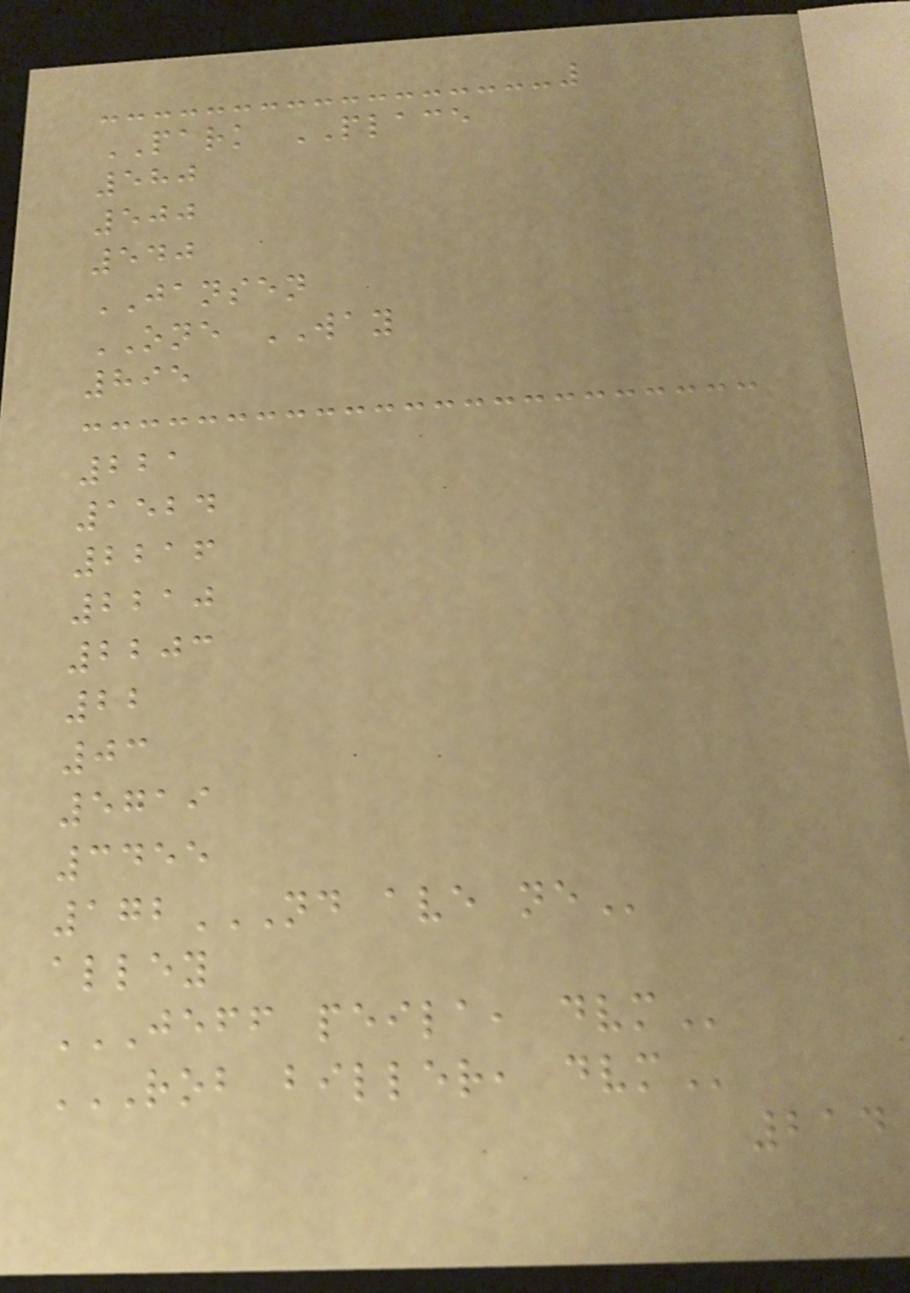PARK PLACE
580
500
540
JANSEN
ONE WAY
895
221
1524
2216
2210
2203
22
03
5719
3455
172ND AVE NE
alley
JEFF PEILA, DVM
ROB BILLER, DVM
214
